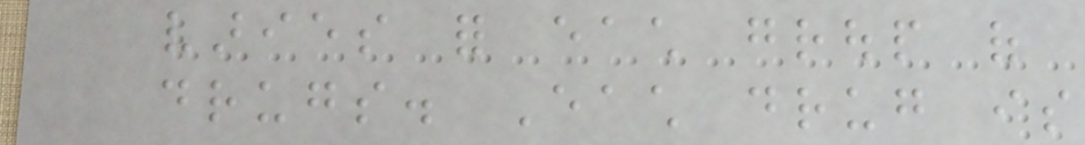varies for each group of
drugs. Each drug is
